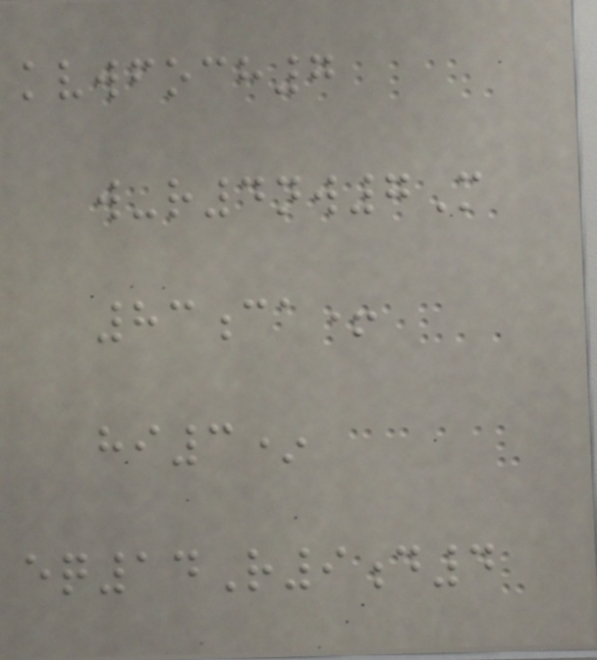kvwfoch7
w-r4nw7M
83ca+
hi3*
eq14R9d4
